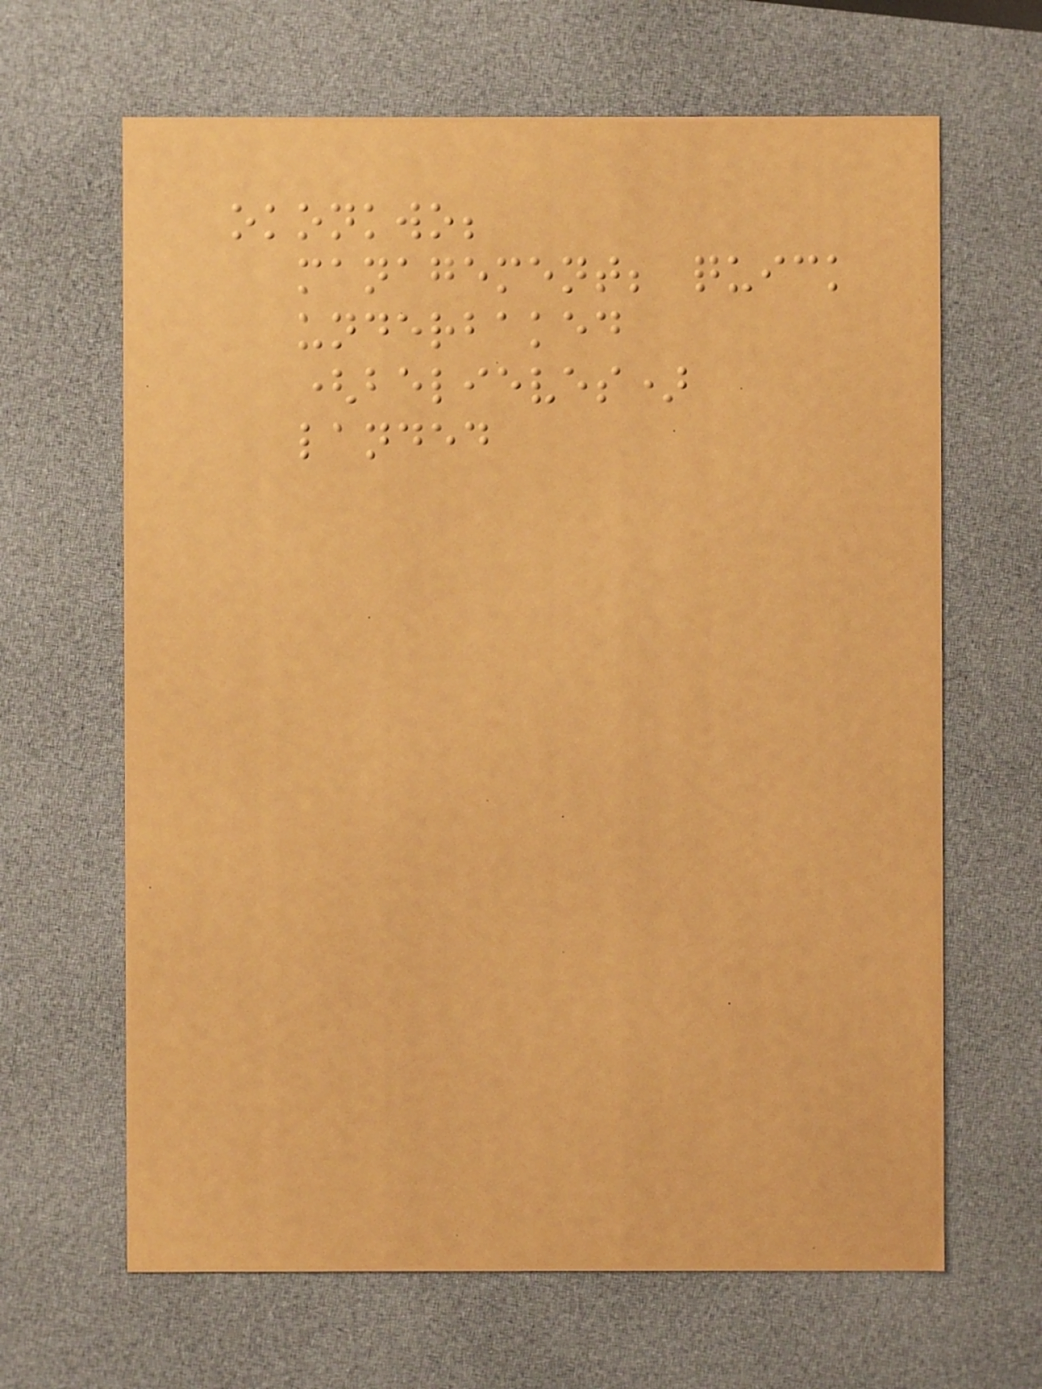okonkwo;
management; quick
underbaked
(believes)
landed
